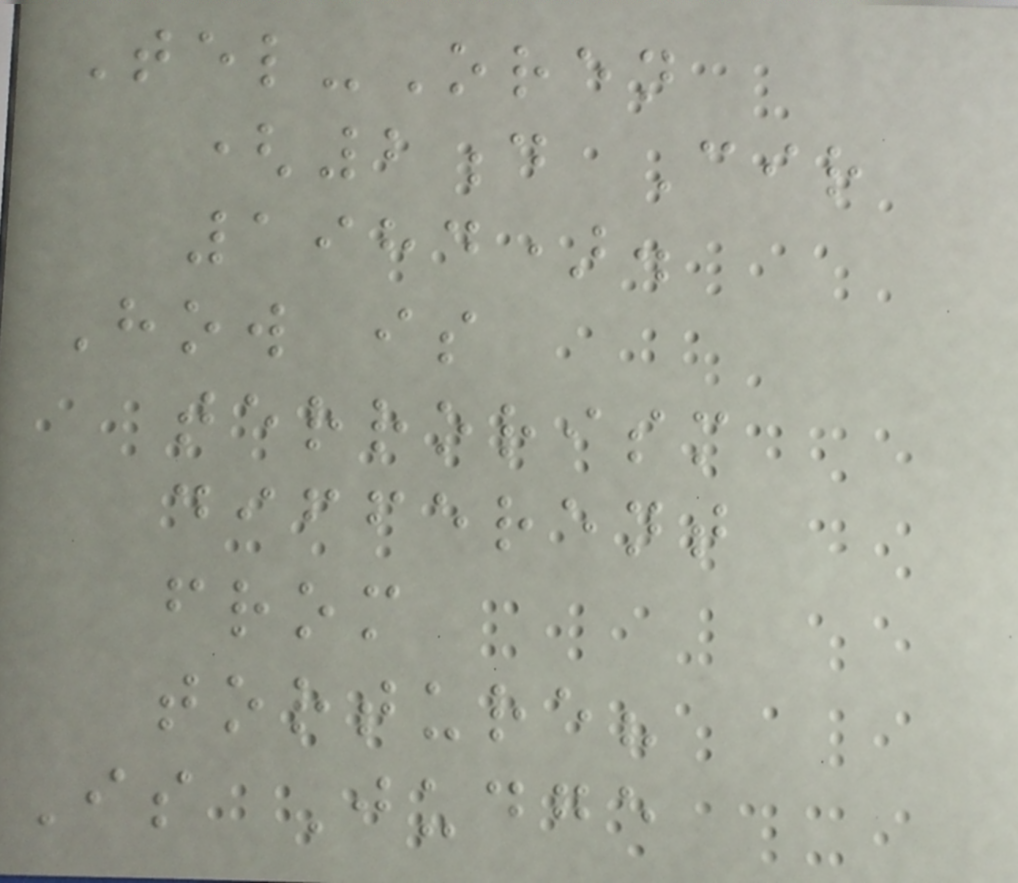Tel-Oren
(2d Cir
1984).
How is
terrorism
different
from
torture?
Is Judge
